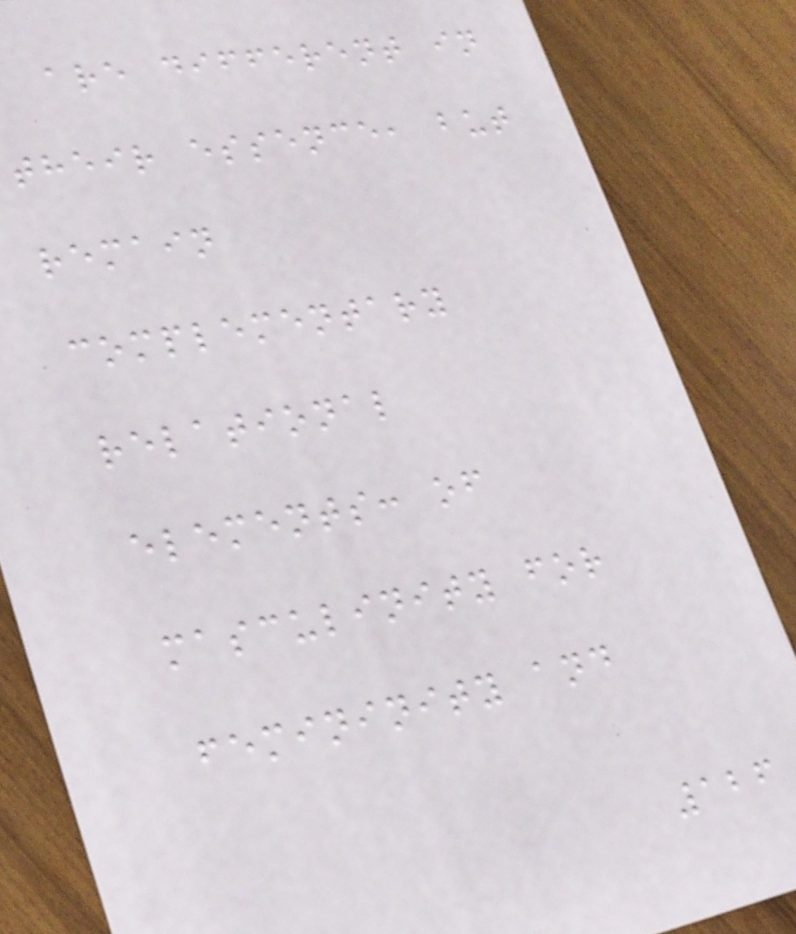are different in
their essence, but
remain
complementary
relational
elements: of
masculinity for
femininity and
126
